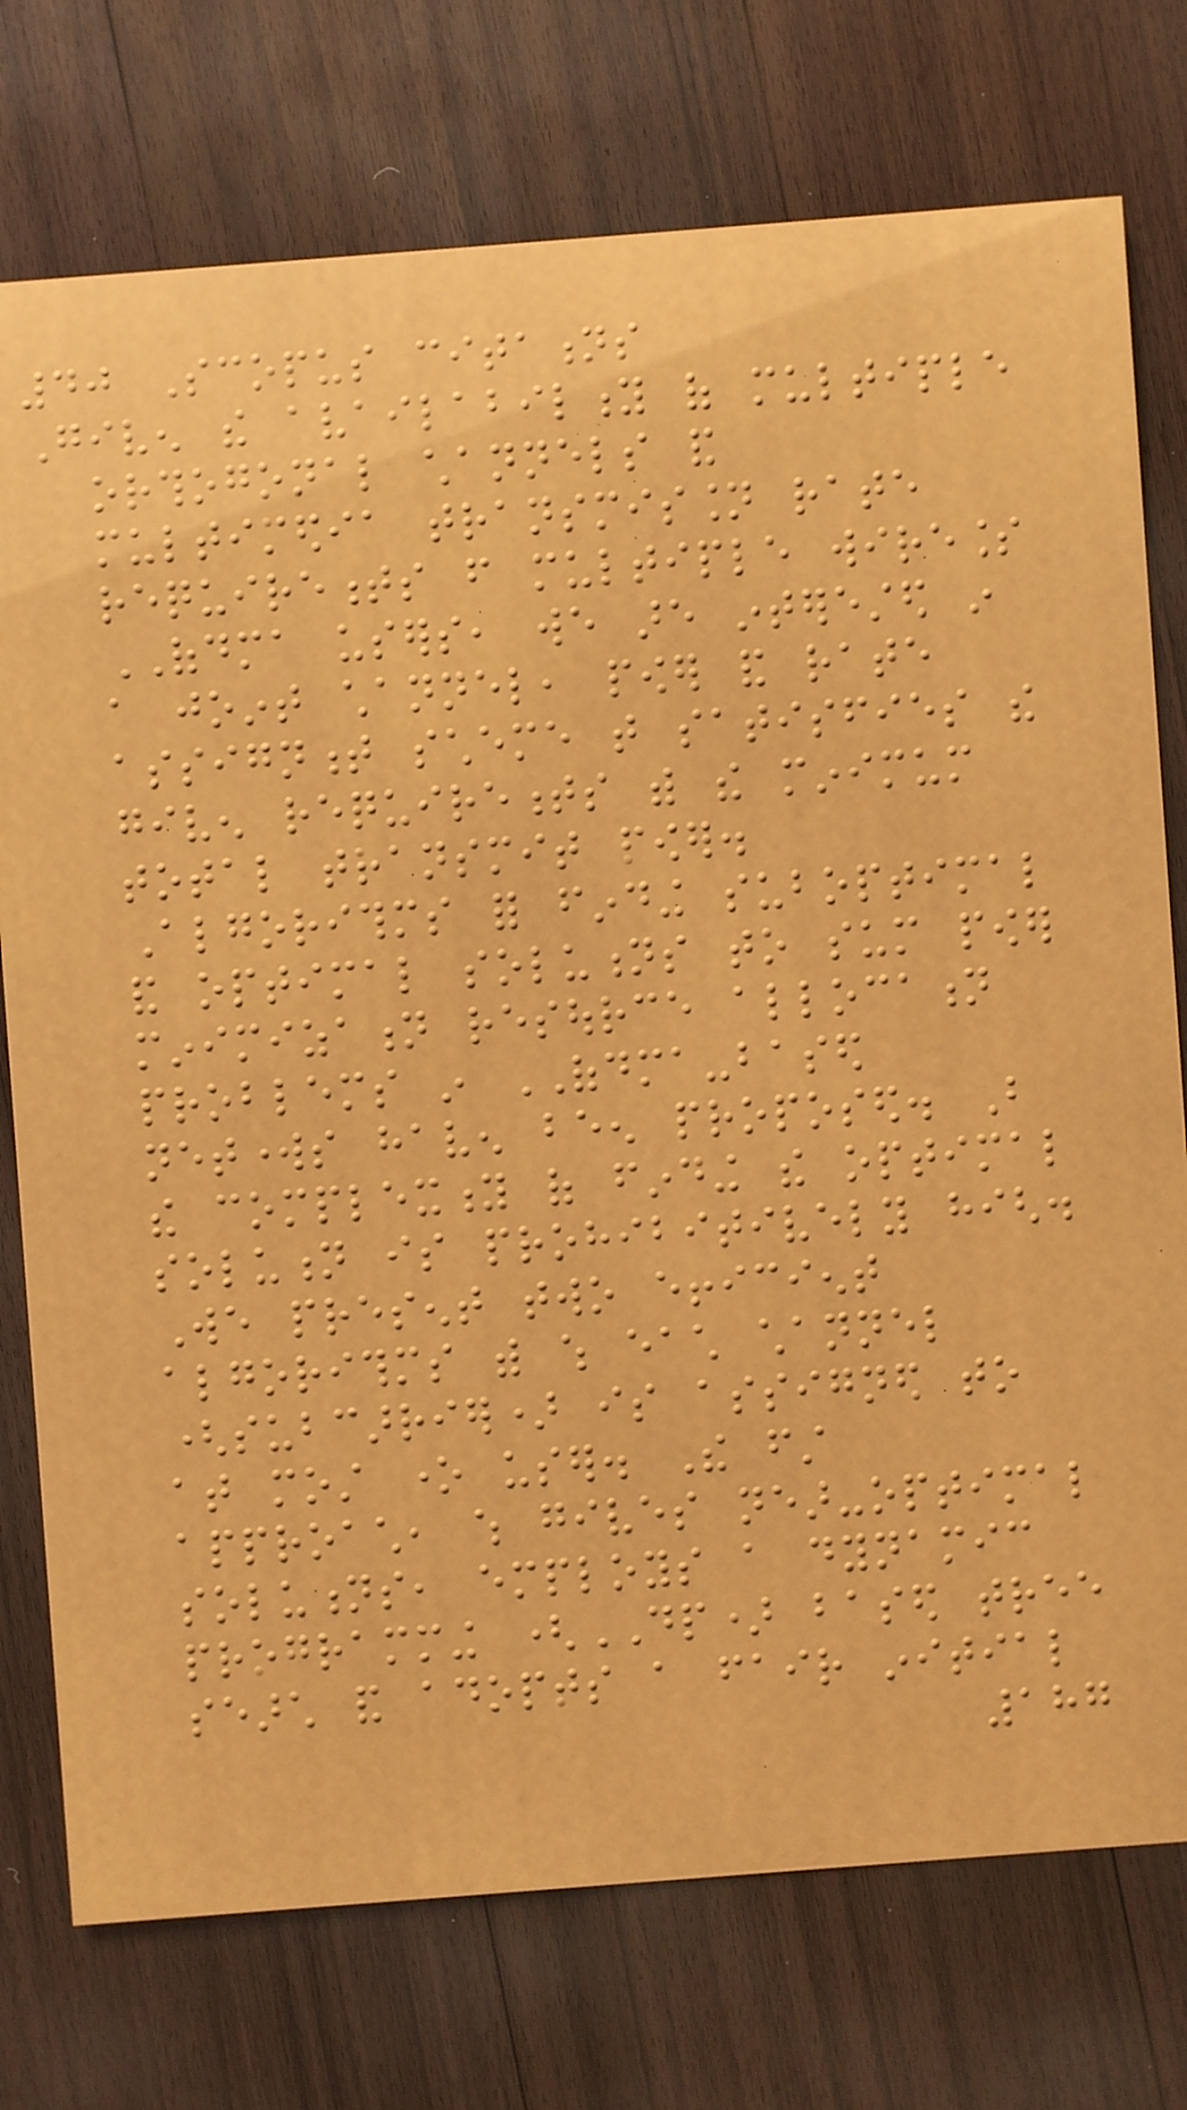40 Scopus citations
Given the availability of multiple
orthogonal channels and
multimedia transmission rate
requirements from multiple wireless
OFDMA users, we are interested in
a joint channel, power and rate
assignment scheme that satisfies the
given requirements with the minimum
total transmit power.
Algorithms for finding suboptimal
and optimal solutions to sum power
minimization resource allocation
problems in OFDMA-based
networks haven been proposed. But
the complexity of finding the optimal
solution is prohibitively high.
We present two efficient
algorithms with which each channel
(subcarrier) is assigned to
at most one user. The first
approach, which gives near-optimal
solutions, employs a dynamic
programming (DP) based tree
search and adopts a fair initial
187
